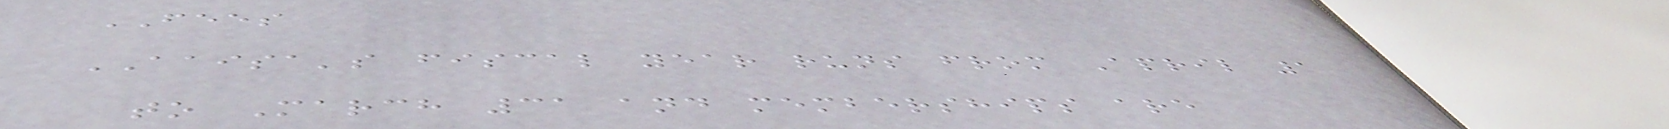FEES
AAISA's fiscal year runs from April 1
to March 31 and memberships are
